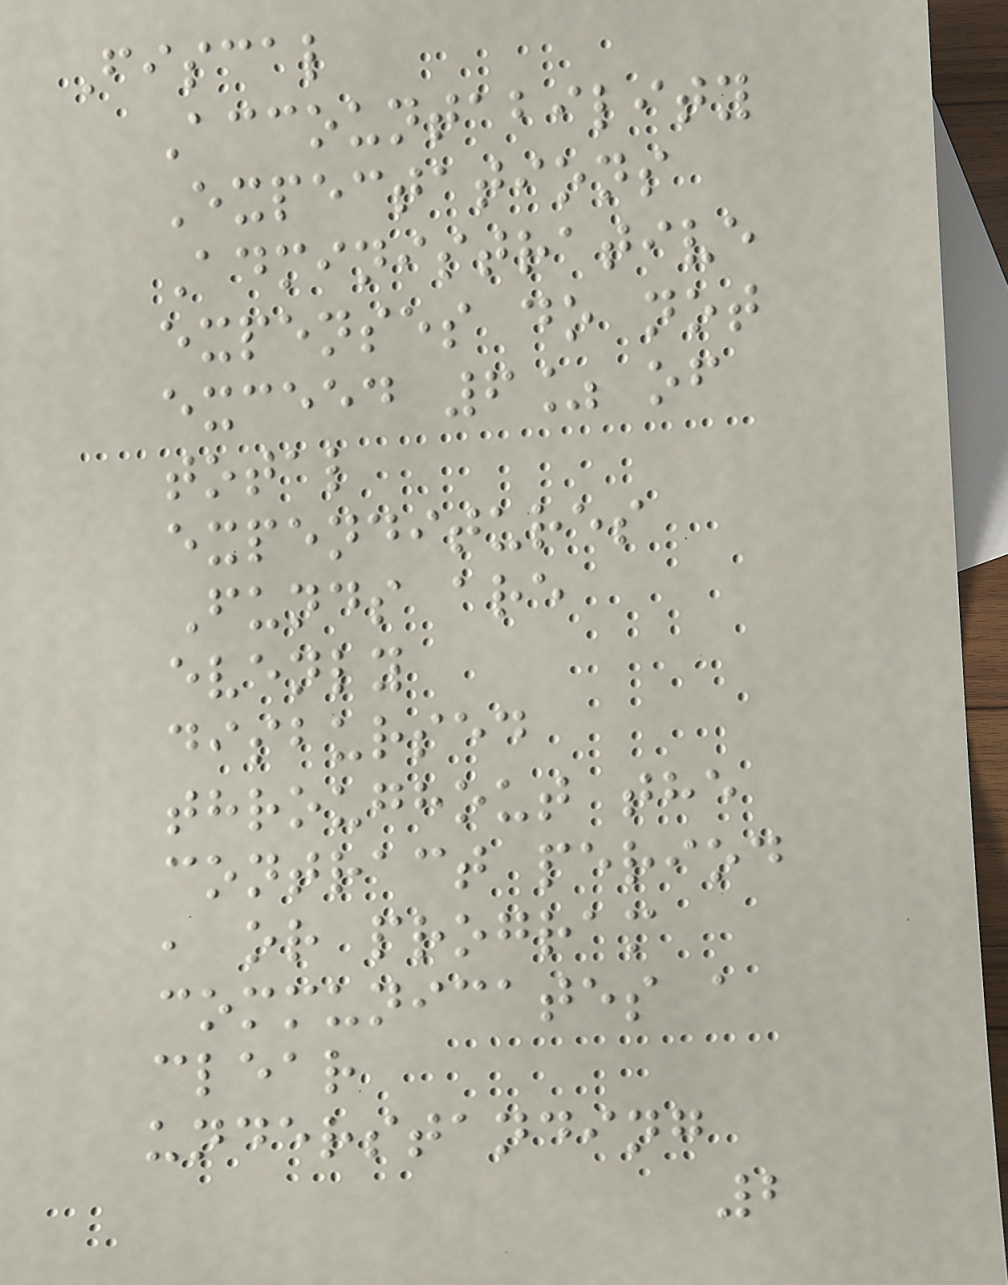Fiscal
Accountability
Expectations
Administrative
expenses do not
exceed 6% of
total
expenditures
Funds are
evenly
disbursed
throughout the
contract period
, or program
communicates a
clear
understanding
2
